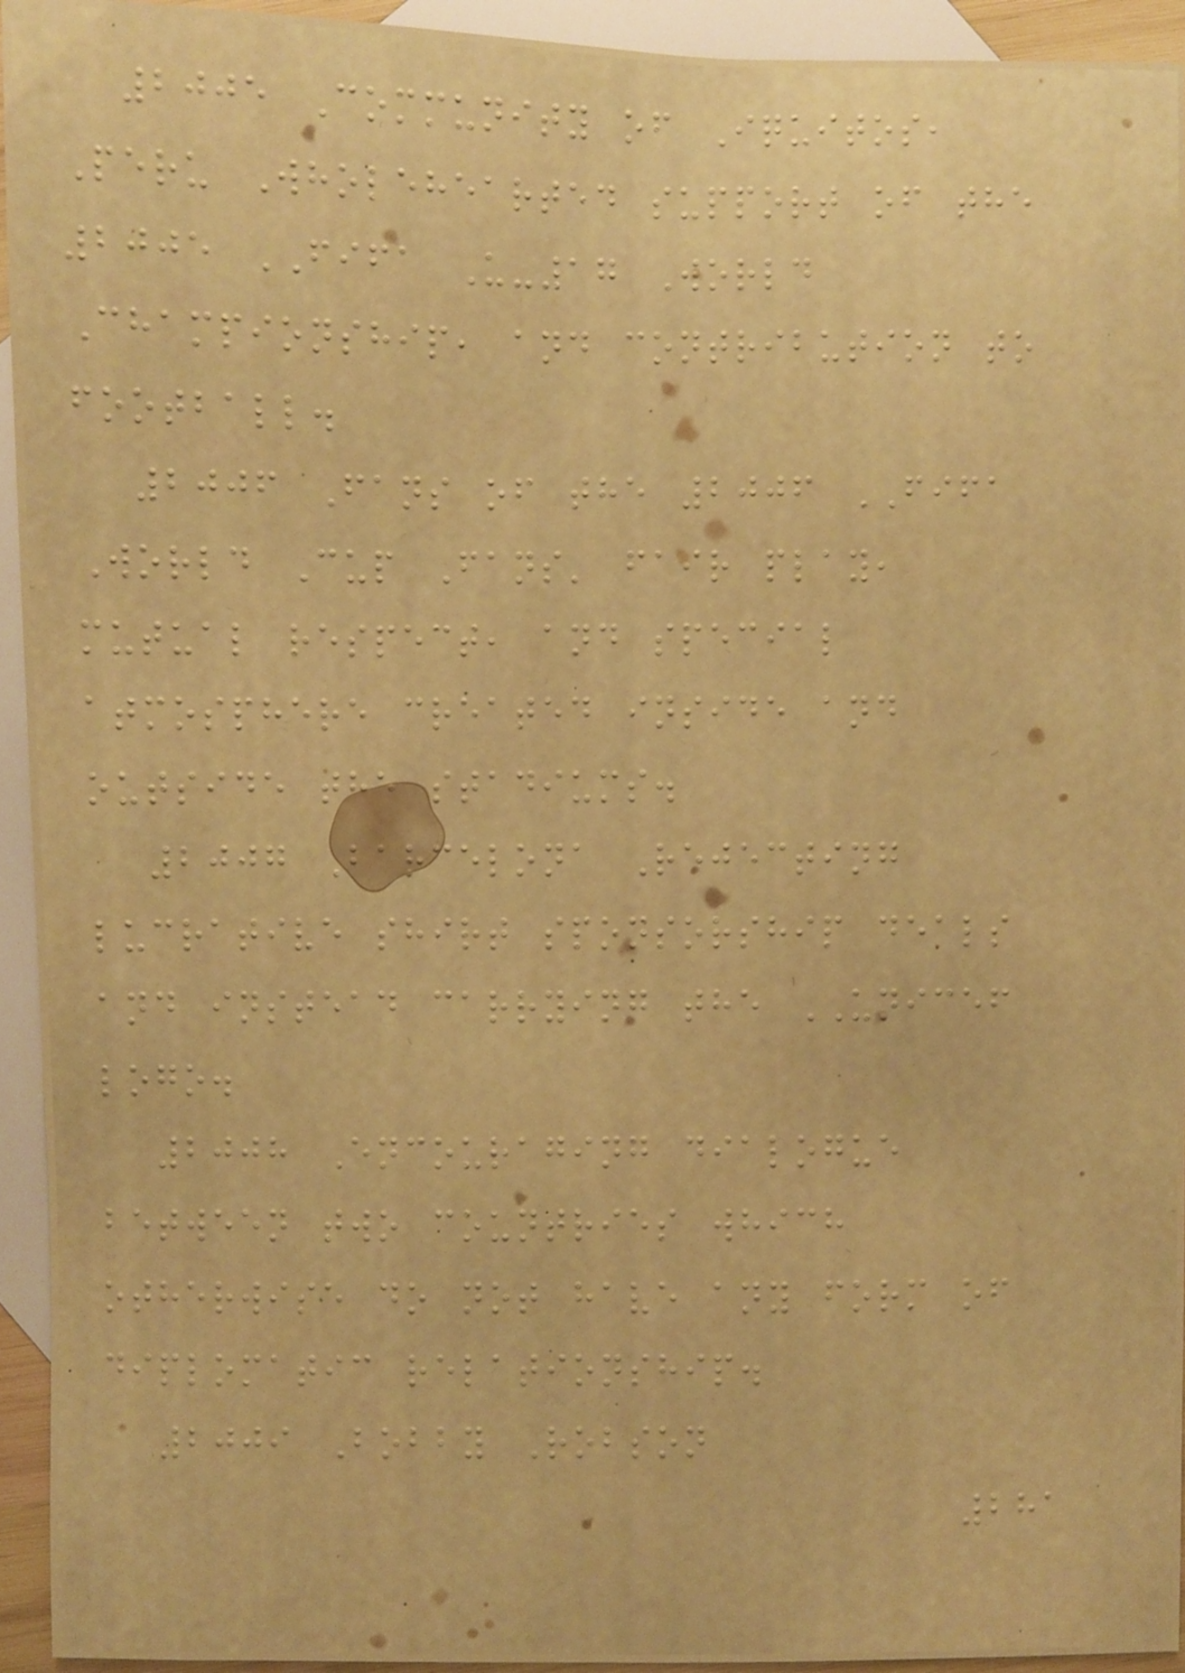2005 Community of Iquitos,
Peru Wholehearted support of the
2005 FIFA U-17 World
Championship, and contribution to
football.
2006 Fans of the 2006 FIFA
World Cup Fans' fair play,
mutual respect, and special
atmosphere created inside and
outside the stadiums.
2007 Barcelona Rejecting
lucrative shirt sponsorship deals
and instead carrying the UNICEF
logo.
2008 Encouraging dialogue
between two countries which
otherwise do not have any form of
diplomatic relationship.
2009 Bobby Robson
281
